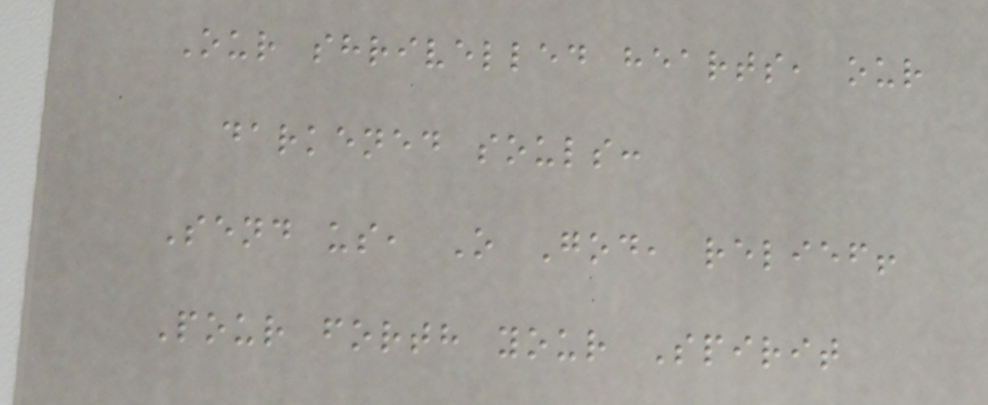Our shrivelled hearts, our
darkened souls:
Send us, O God, relief!
Pour forth your Spirit
